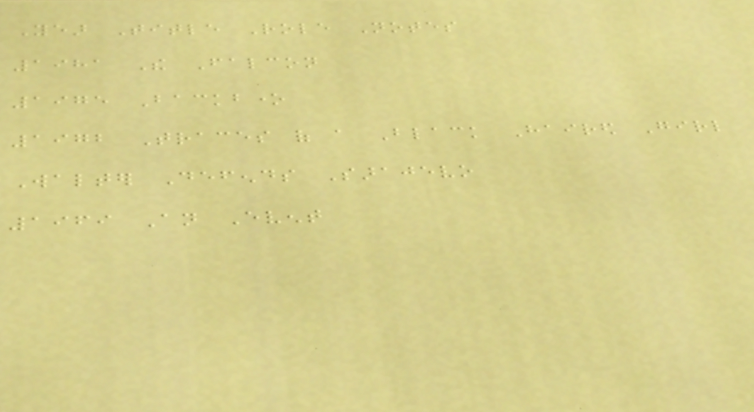Year Title Role Notes
1981 The Falcon
1975 Backbone
1972 Traces of a Black Haired Girl
Walter Defends Sarajevo
1969 An Event
